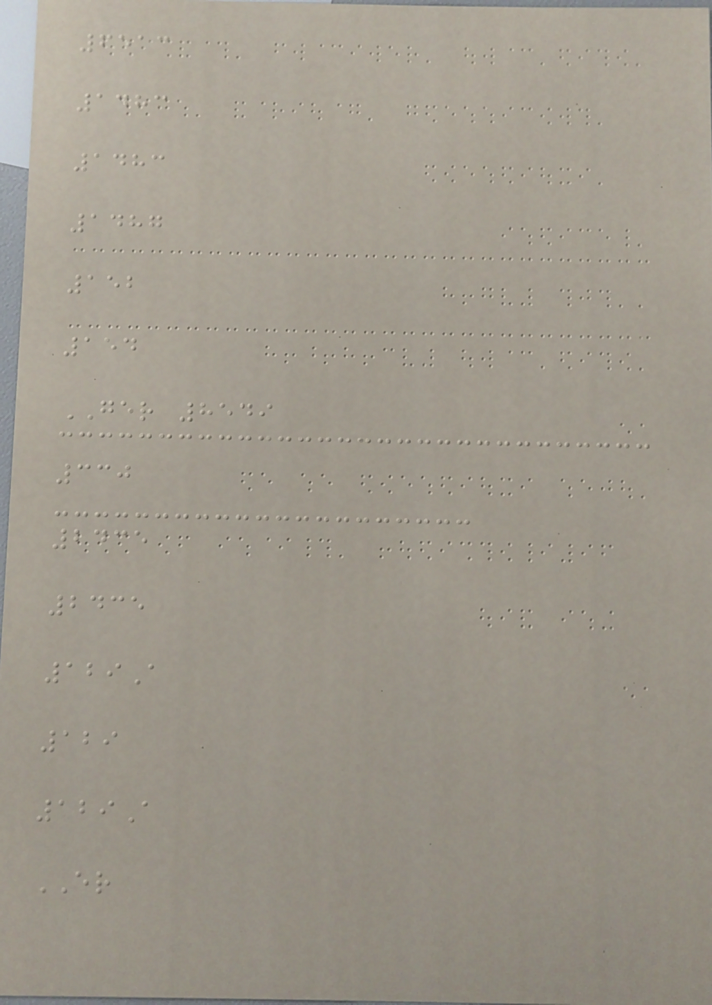6513
1483
1483
1487
152
154
GER 8549
330
2435
2435
129A
129
129A
ER
